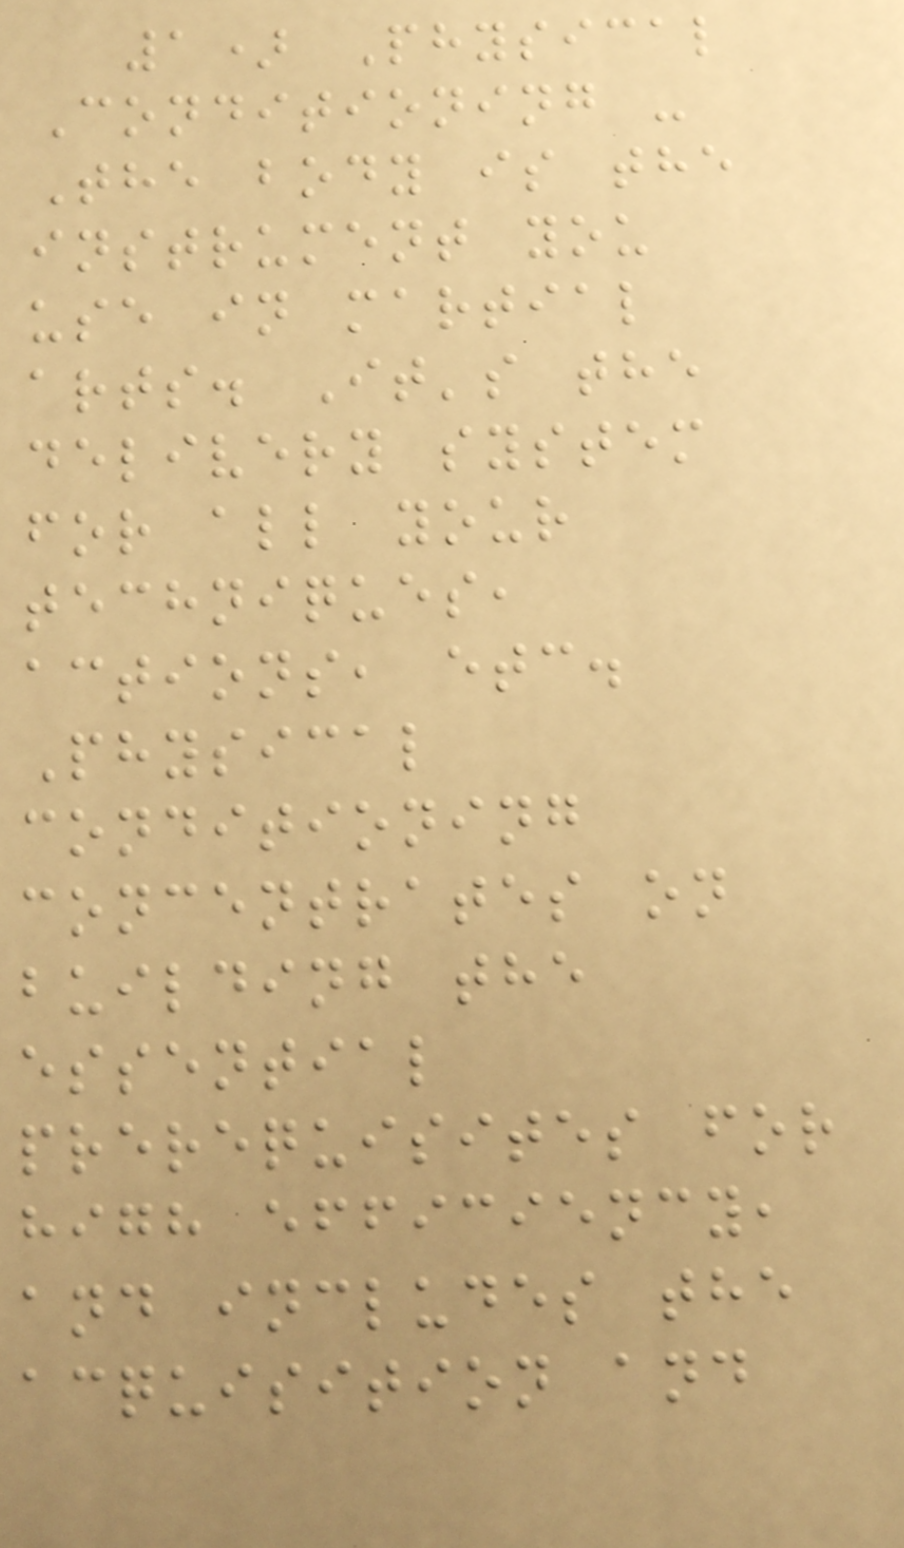1) Physical
Conditioning -
The body is the
instrument you
use in martial
arts. It's the
delivery system
for all your
techniques,
actions, etc.
Physical
conditioning
concentrates on
building the
essential
prerequisites for
high efficiency,
and includes the
acquisition and
